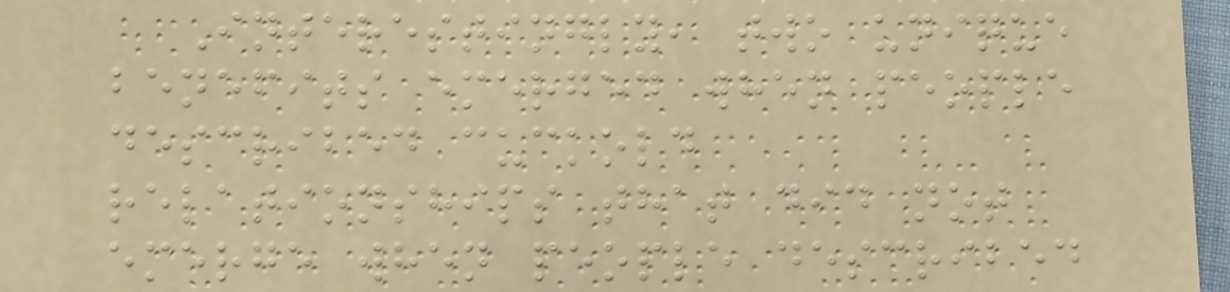Interestingly, two unique
benefits emerged when people
described cuckold
relationships that did not
emerge when people described
